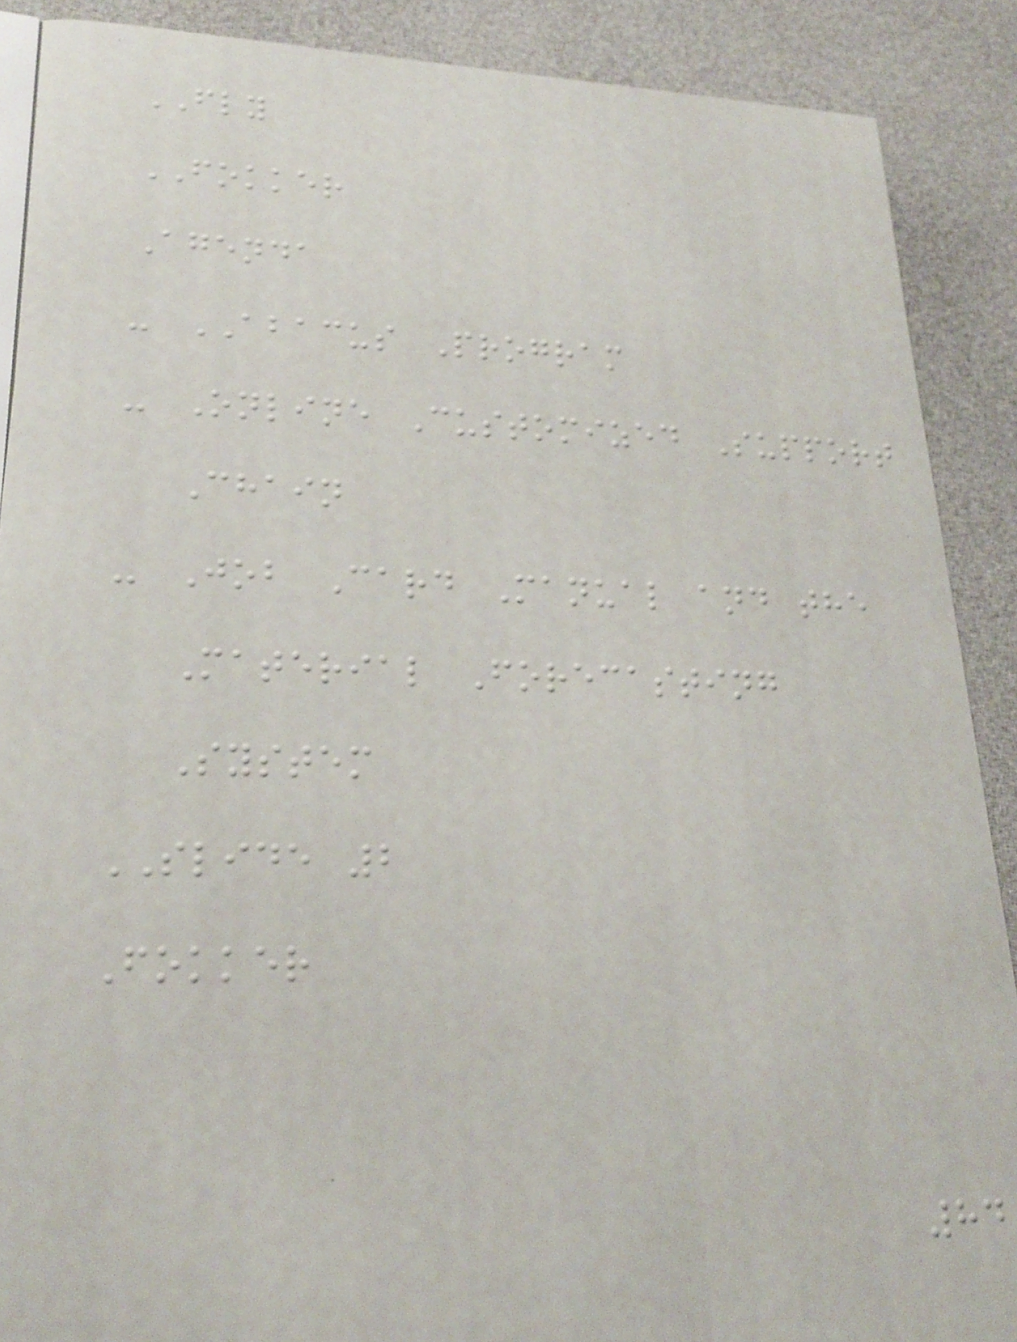FLY
FOKKER
Agenda
- ABACUS Program
- Online Customized Support
Chain
- Job Card Manual and the
Material Forecasting
System
SLIDE 2
Fokker
84
